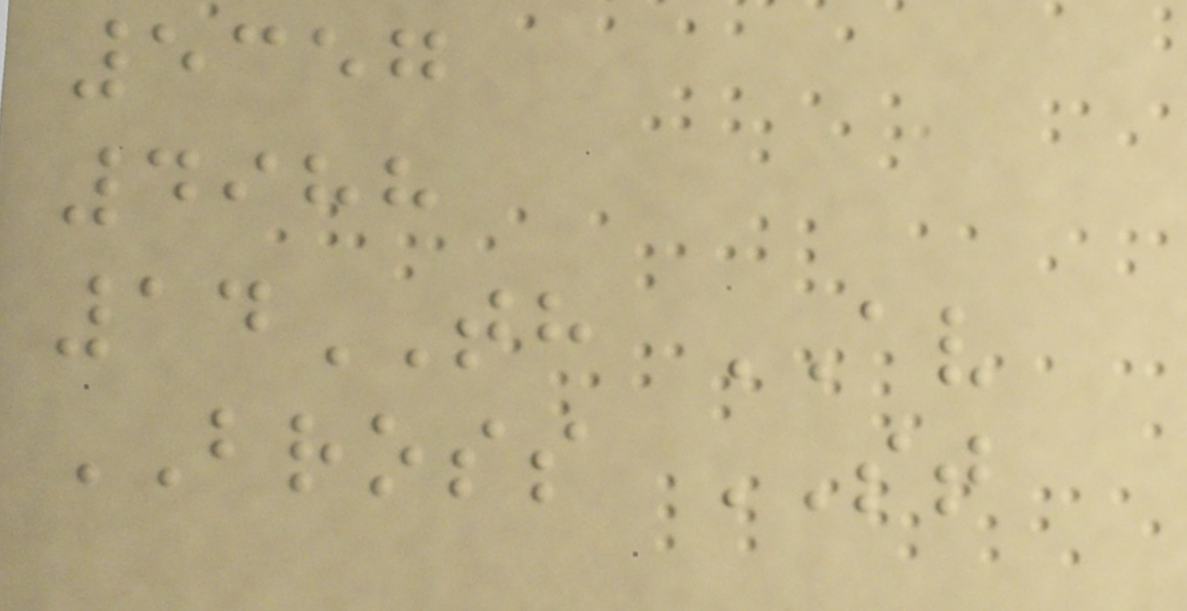5357
4988
14TH AV
BROSS ST
